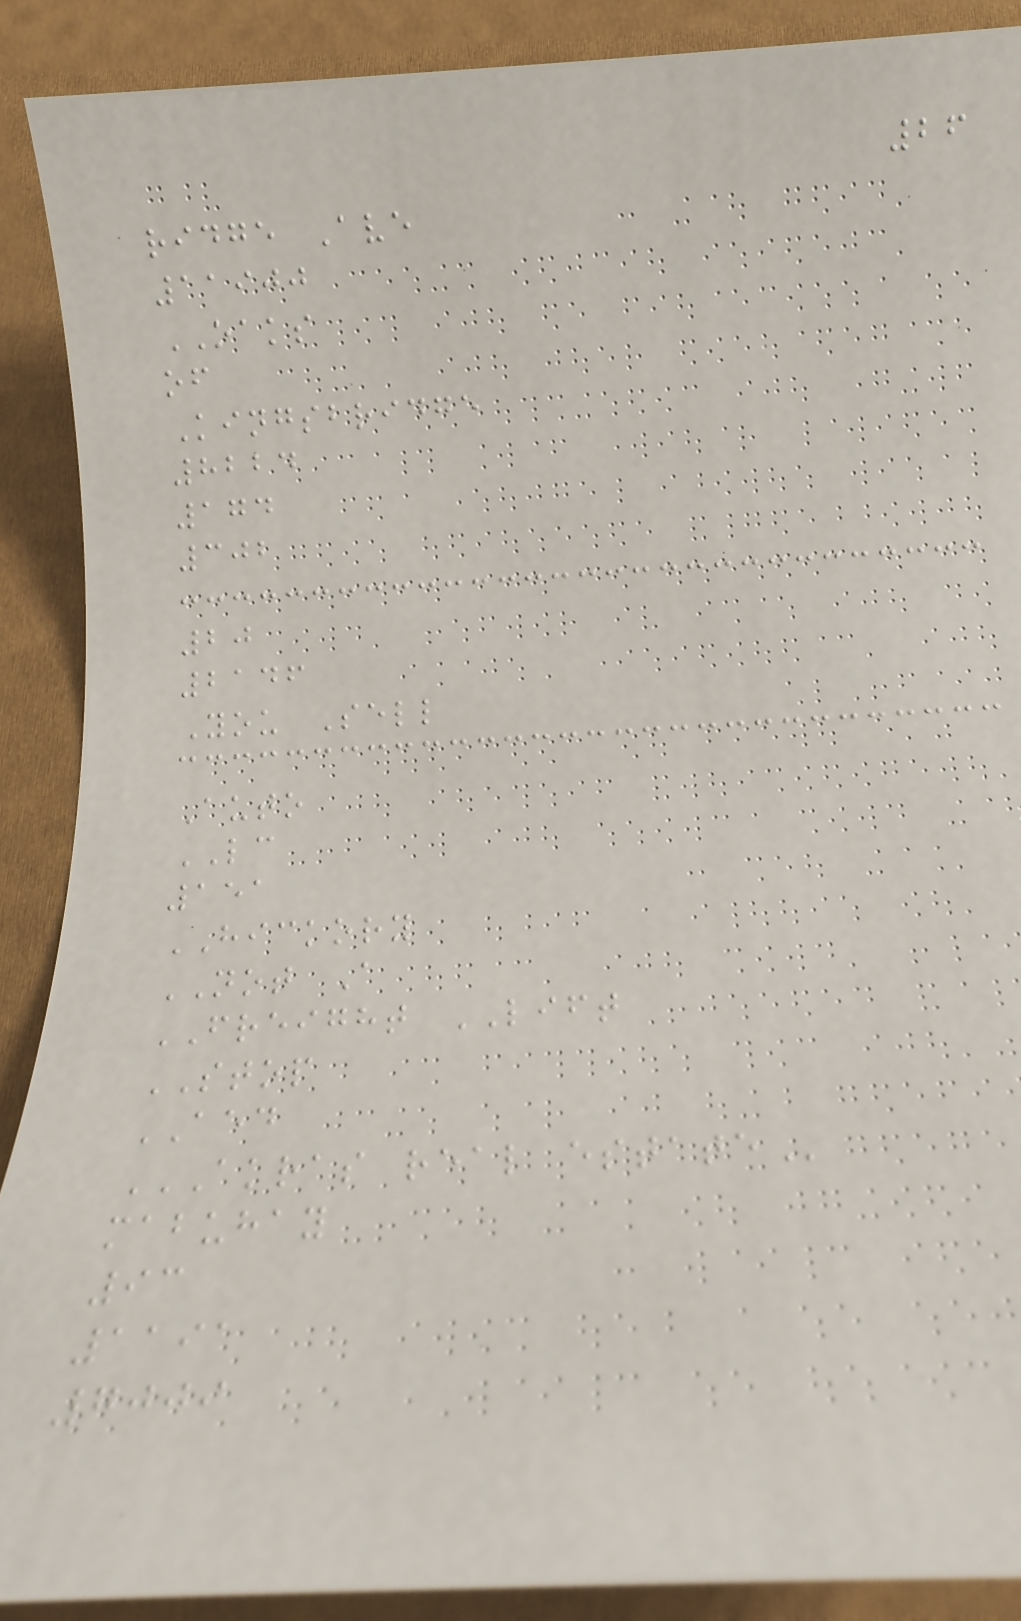26
ridge Ave
11900
OAKS
of
Kingsbridge
8224
174
302
20
2146
You Sell
Auto
LC
151
HICKORY
NOT A
FREIGHT LIFT
STOP
AED
AKRAS REAL ESTATE
mabuhay
93
1191
7009
